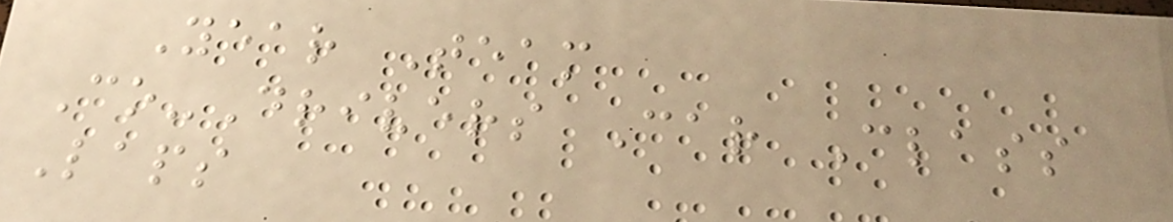Year Team
Co-Drivers Car Class
Laps
